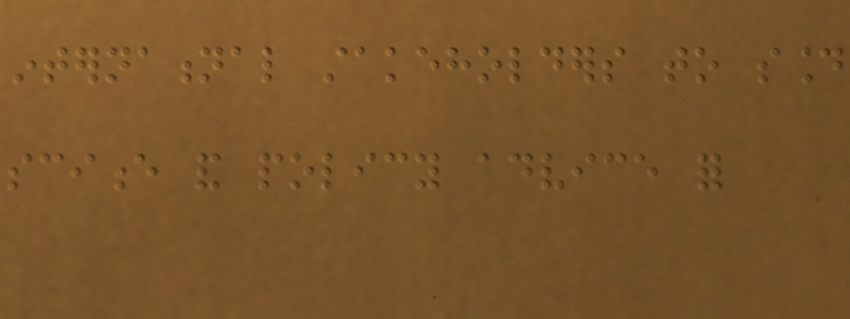international stakeholders to sound
science and policy advice for
